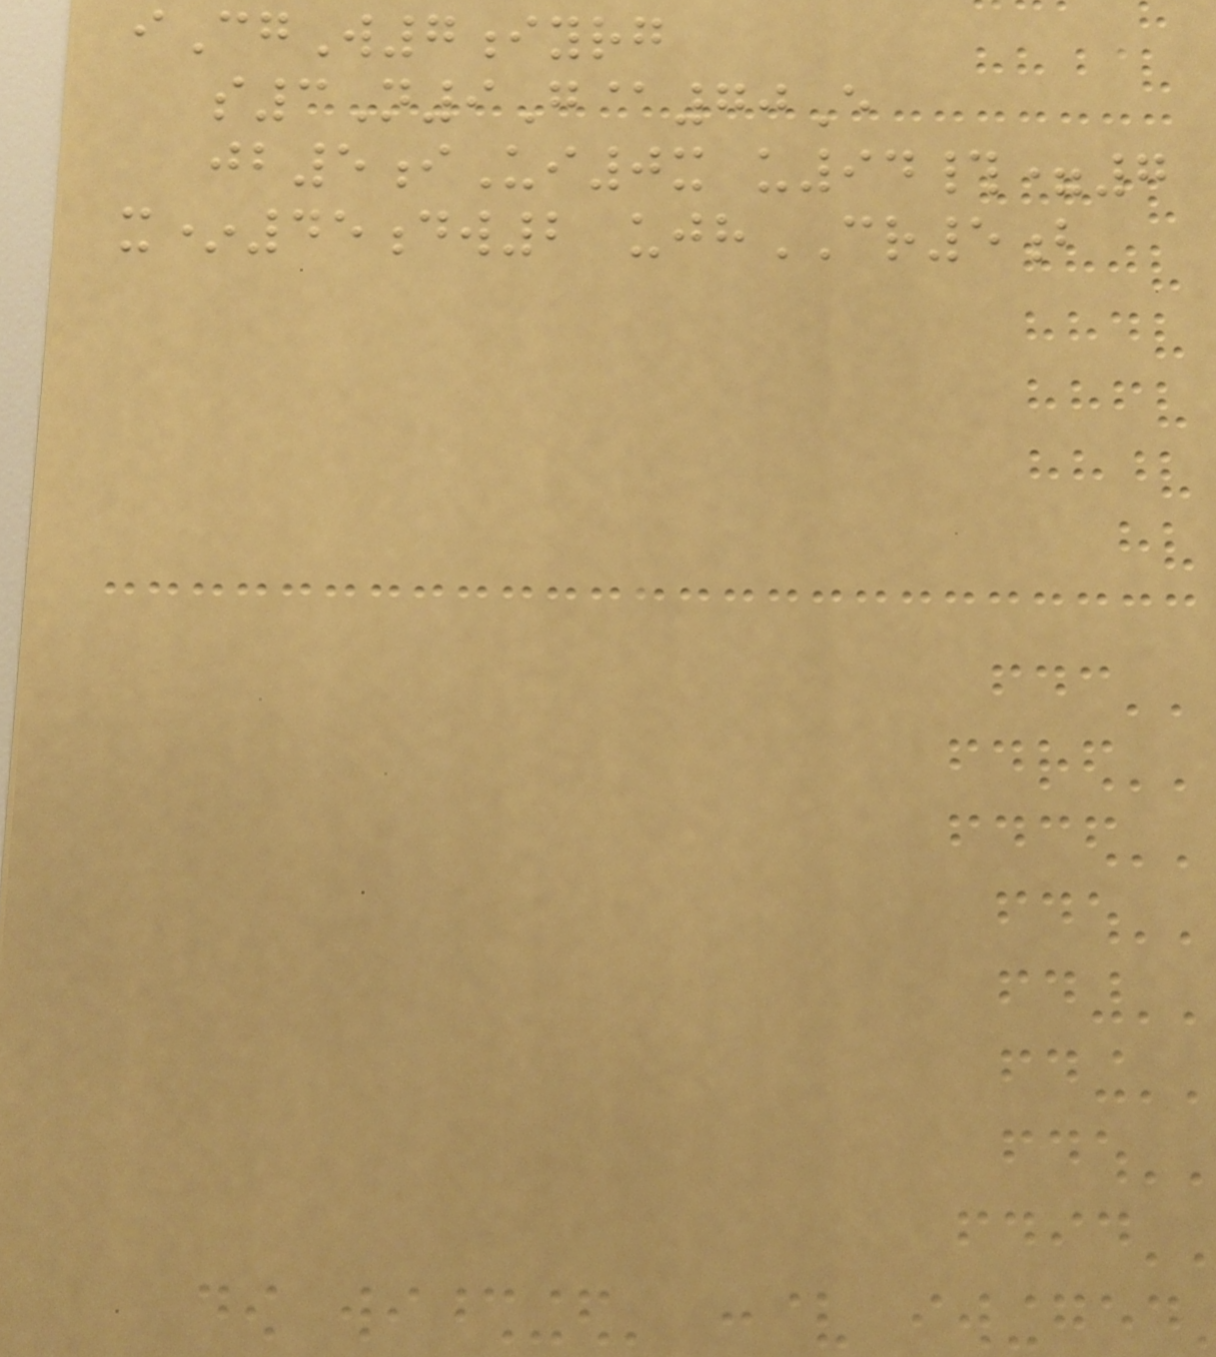iCgW7iyrg
s3N9G@70E
jb5iUi0x u94#=7
x*45dw2 ujhCR5b
